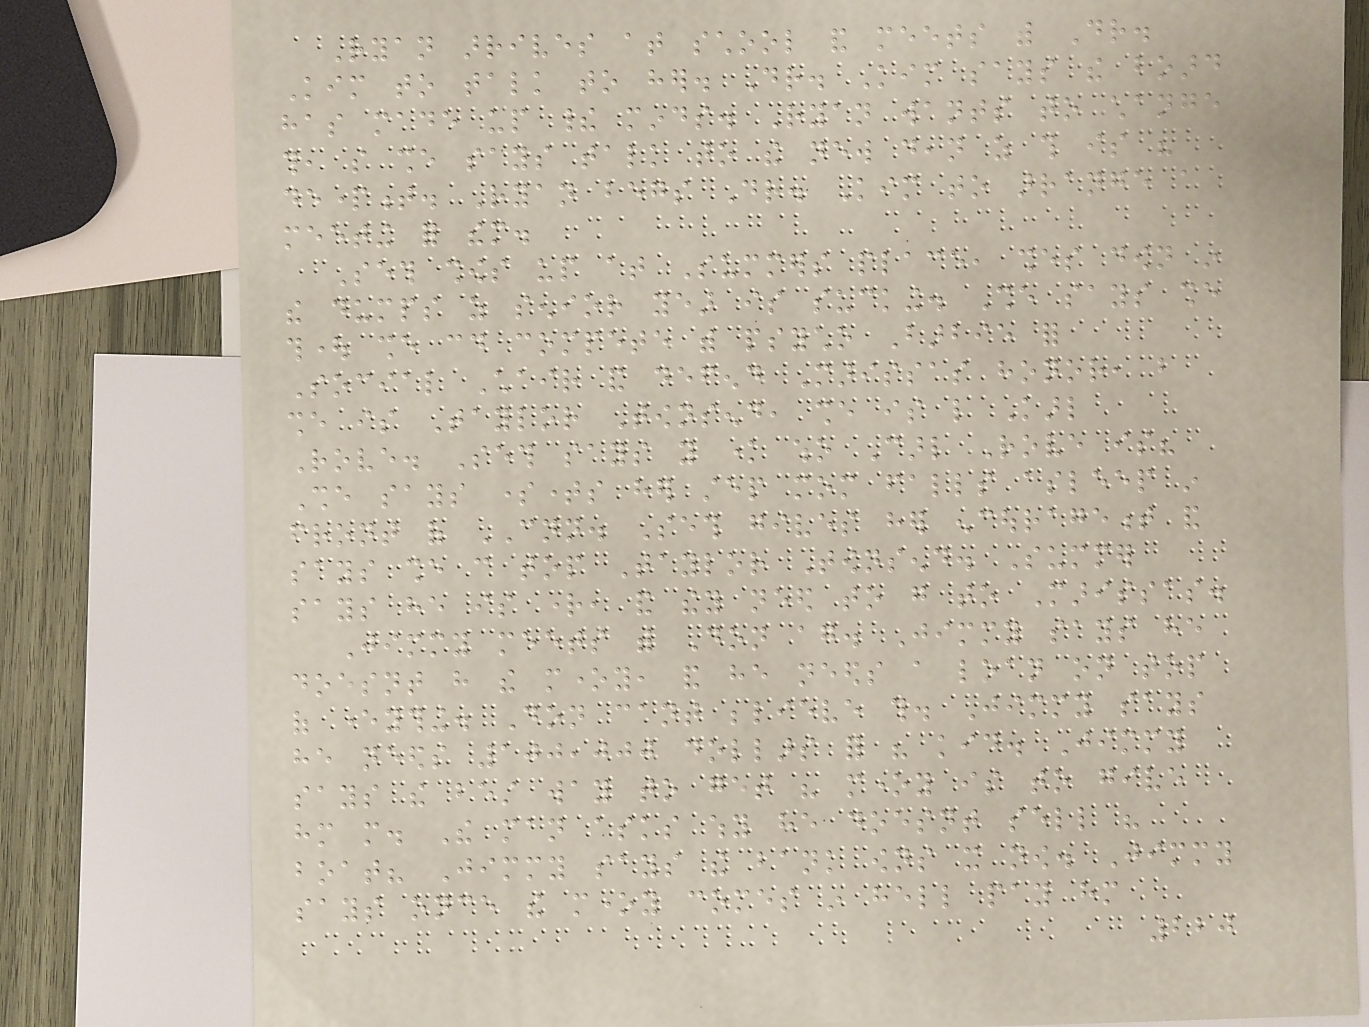Ryan arrives at school and meets with Dr.
Kim to talk to her. Dr. Kim says the board
has made up their minds. Ryan wants to change
this, so she says talk to the new dean as this is his
department. Ryan begs Dr. Kim to arrange a
meeting for them.
Seth shows up at Summers place, shes down in
the dumps as senior year is sucking. She says she
thought she could compete with psycho Barbie for
Social Chair and defend Marissas honor, but
she is Taylor Townsend, she is like Karl
Rove. Seth says you know who Carl Rove is?
She says sometimes her step mom falls asleep in
front of CNN. Seth gives her encouragement and
says she can top Taylor Townsend. Summer
says he is right, and they need to go to Marissas.
Jimmy meets with Don again. Jimmy says he
doesnt have the money, and he needs a loan on top
of everything. Don cant believe this. Jimmy says
he needs 100,000 dollars for his kid. Jimmy
says the best way to get his money is to give
him more. The man asks why he doesnt sell his
boat? Jimmy says the bank owns it now. Jimmy
says once the money comes in hell pay him
220
